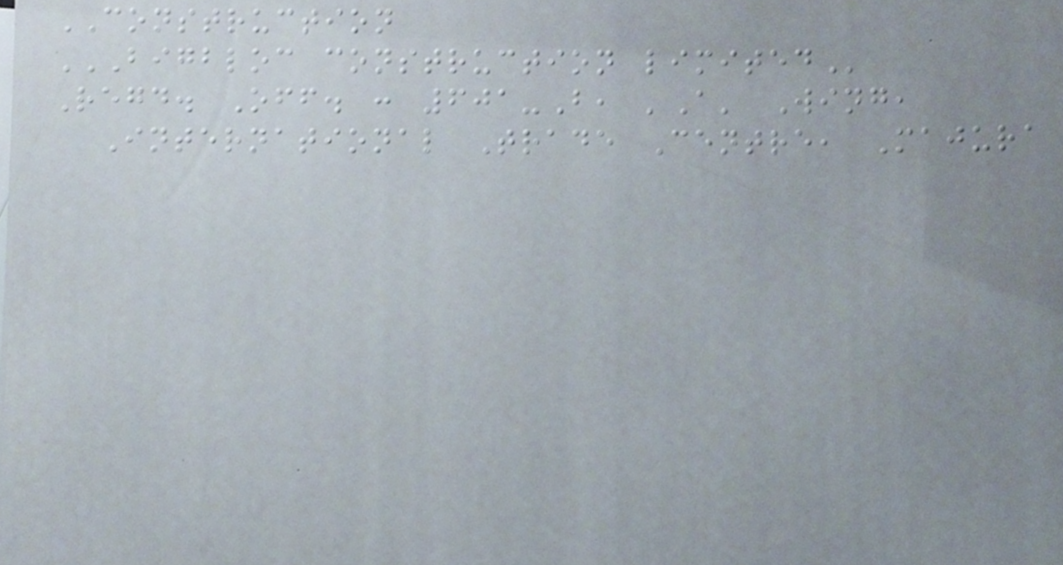CONSTRUCTION
BIGBLOC CONSTRUCTION LIMITED
Regd. Off. : 601-B, 'A' Wing,
International Trade Centre, Majura
